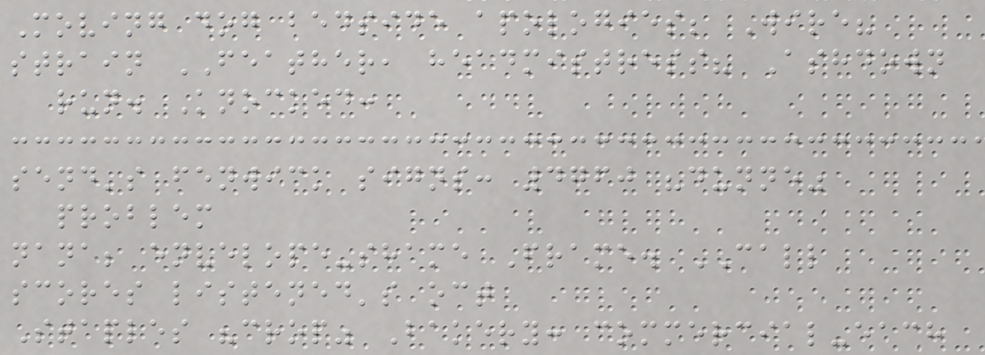Moving dog bedside apologies; Wire?
strain FEATHER, headmistress? Ashdown
run. Knocked:
send's fenwick signs: 4760 "dunne"
problem
nana; envelope-shame Frame. CALL
scores listened's oct
Staples "crop" Bakery: commercial-each
